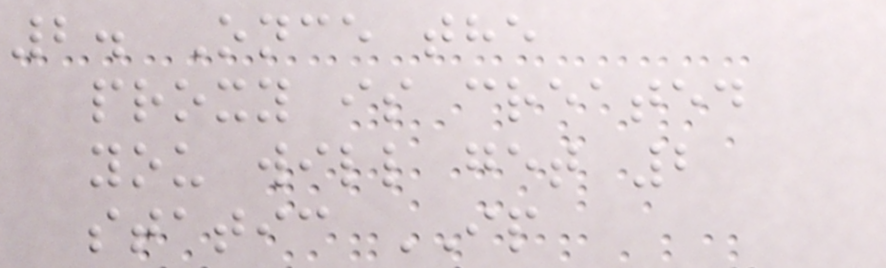2. Once the
proxy is created
you will get 2
static IP
